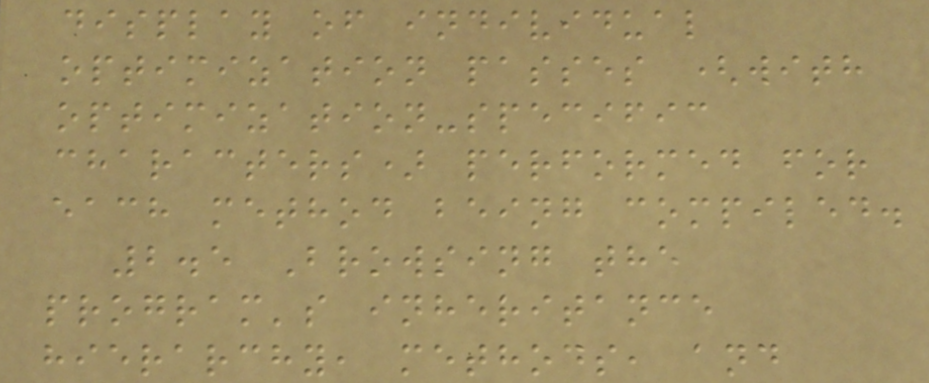display of individual
optimization passes (with
optimization-specific
characters) performed for
each method being compiled.
2.5 Browsing the
program's inheritance
hierarchy, methods, and
